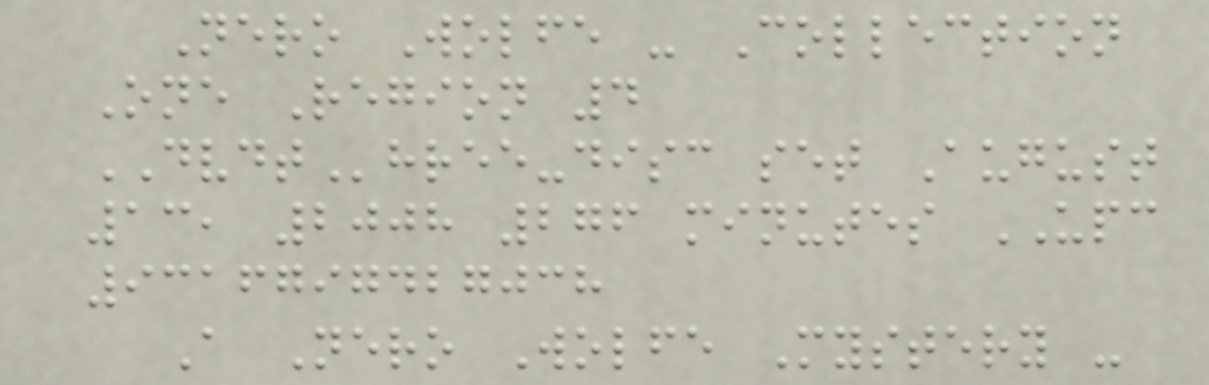Nero Wolfe - Collection
One Region 4
DVDThree-disc set August
13, 2008 276 minutes UPC
9316797427038
A Nero Wolfe Mystery -
